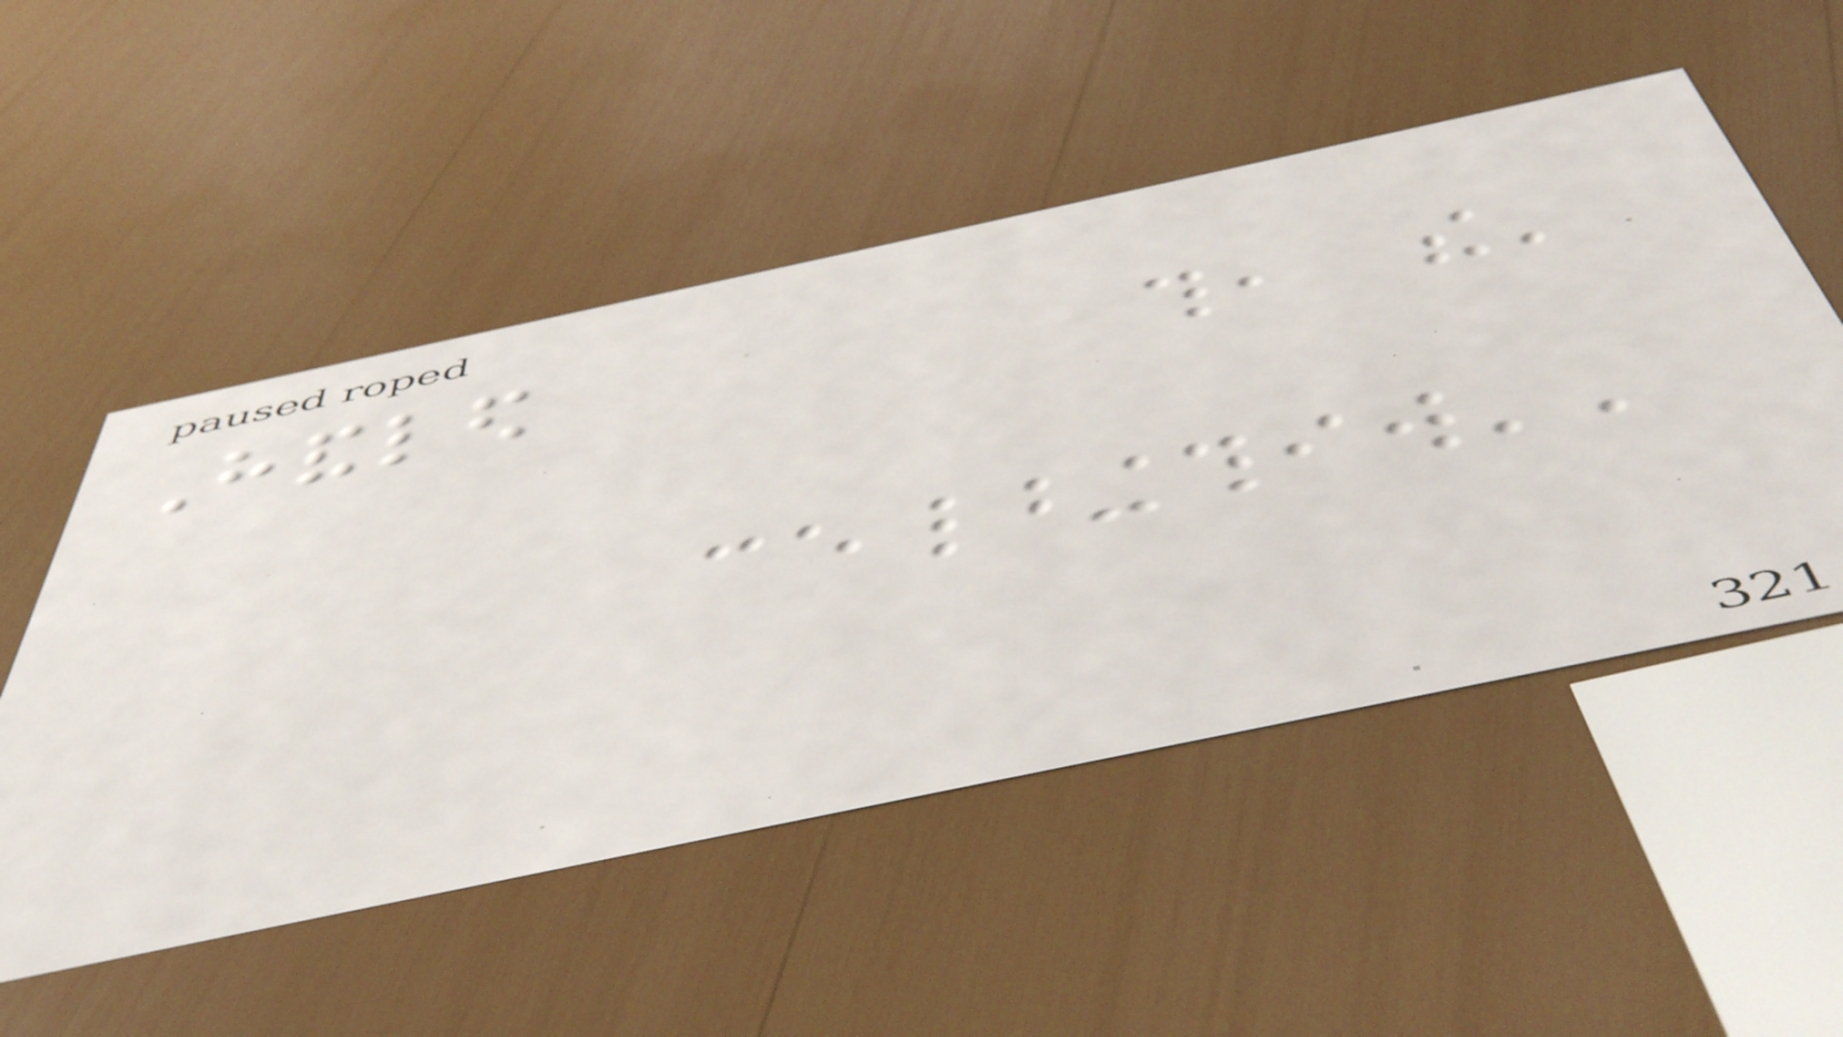Handled
